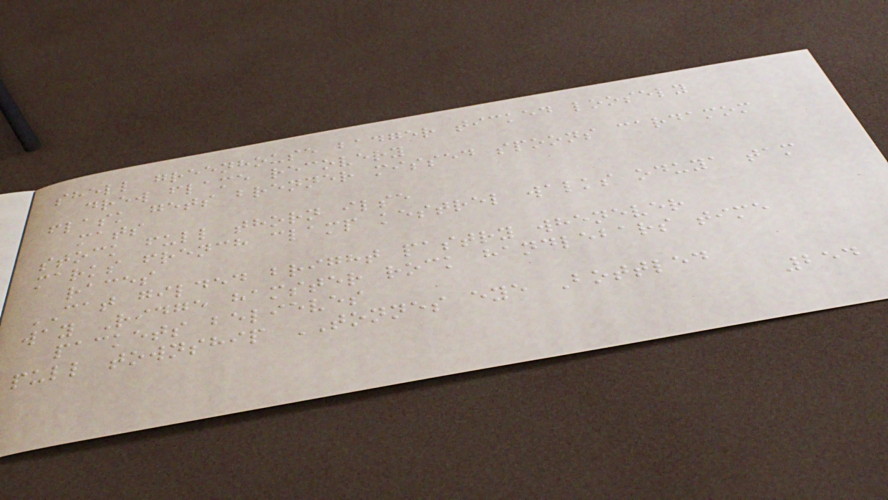shell greenhouse badger ticked loosely
drew flame recovery
flask gets brenner missed spoons cardamom
mats
stock full thorn ilse
marks french clamp kestrel walks oduya tam
races
CAT gilded bright pastry whenever
way Ridge hamster rock handlebars time
packets believes
pull township TONNES eye Bottled
254
